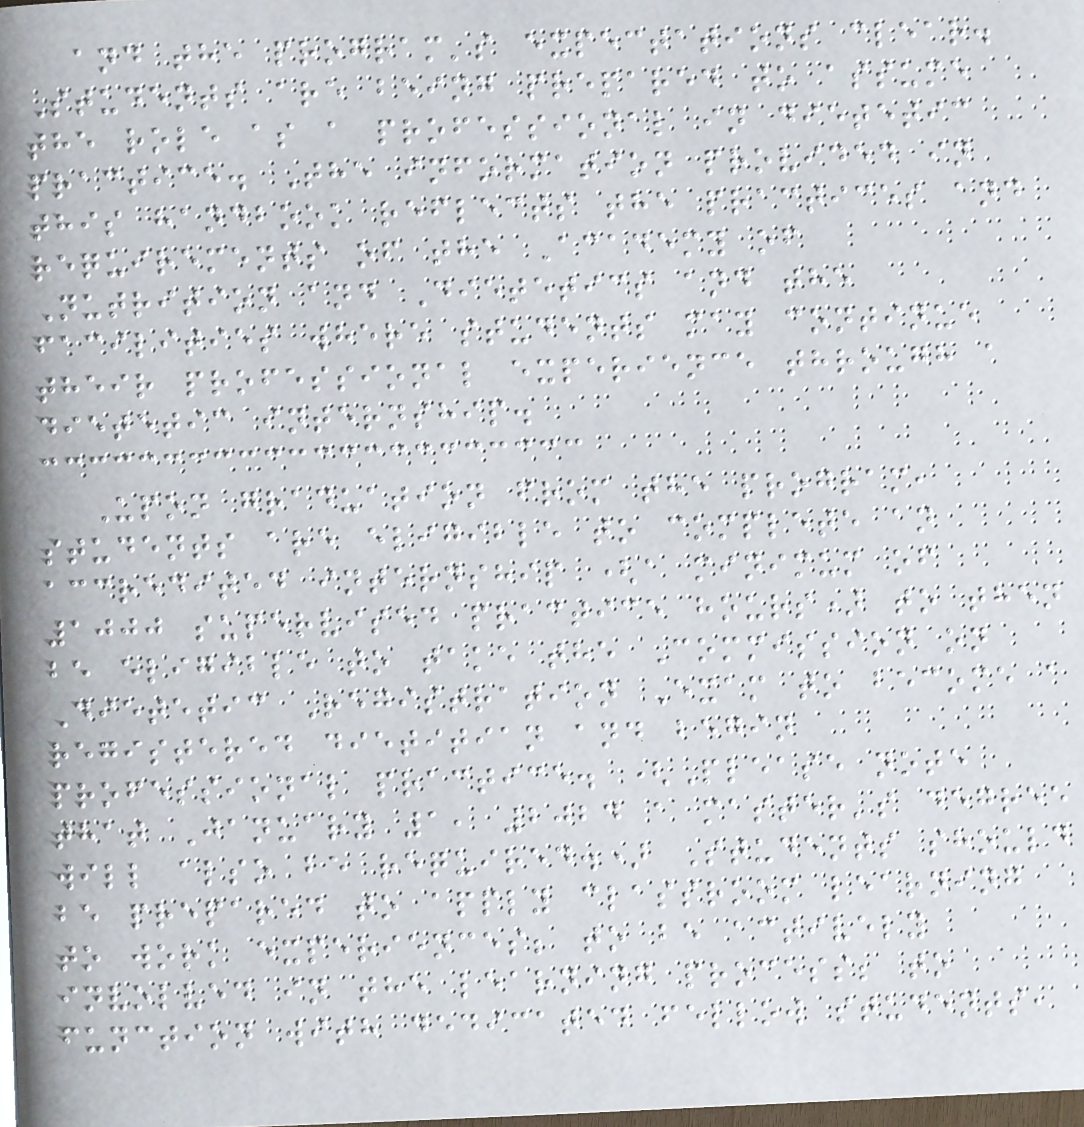and the program's expectations clear.
Students are being prepared to assume
the role as a professional in dietetic
practice. The information provided in
this handbook reflects the practices and
requirements of the Academy of
Nutrition and Dietetics and the
facilities where students may continue
their professional experience through a
dietetic internship.
Upon graduation from the program,
students are eligible to complete an
accredited internship (a minimum of
1000 supervised practice hours) to then
be eligible to take the Commission on
Dietetic Registration Exam to become a
registered dietitian and begin
professional practice. (Please note
that January 1, 2024 a master's degree
will also be required.) Students should
be prepared to apply classroom learning
to work experiences; to be actively
involved in the learning process; to
function with dedicated fellow students,
